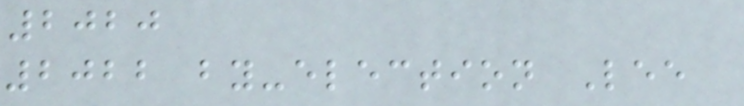2020
2022 by-election Lee
